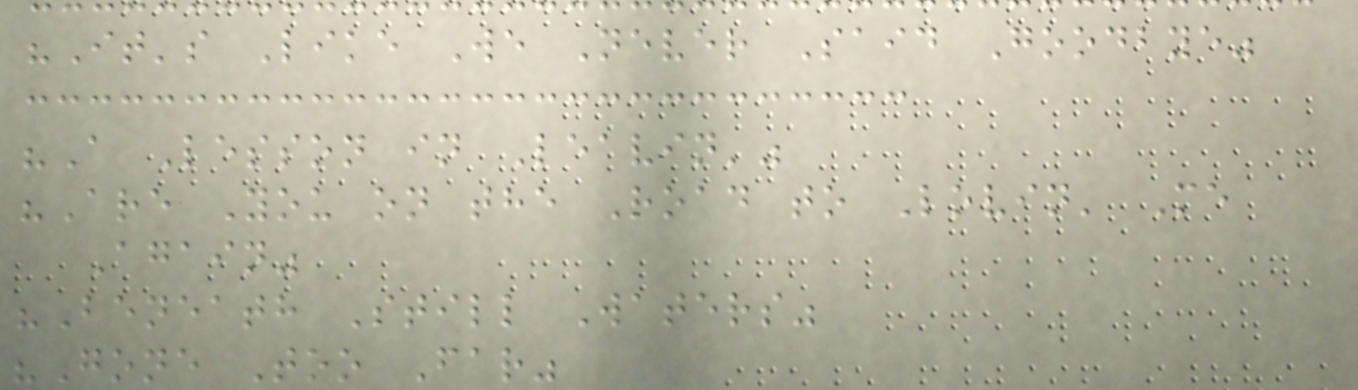"It's Like We Never Said Goodbye"
"A Lesson in Leavin'"
"Are You on the Road to Lovin' Me
Again"
"Beneath Still Waters"
"Gone Too Far"
